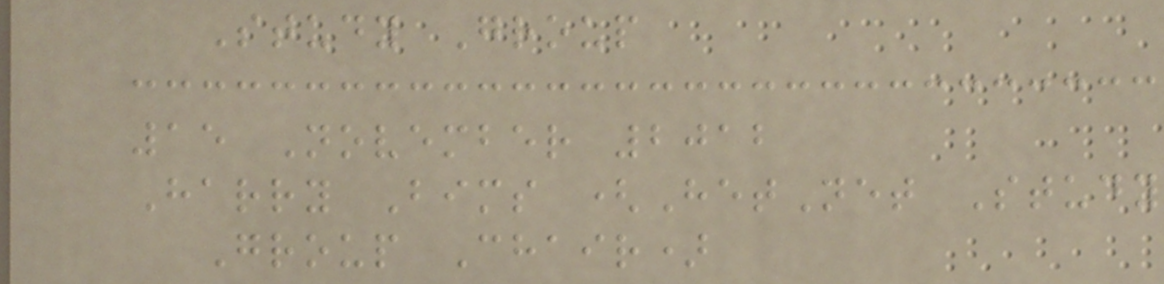Study Group
15 November 2012
Harry Bims (HetNet Study
Group Chair)
